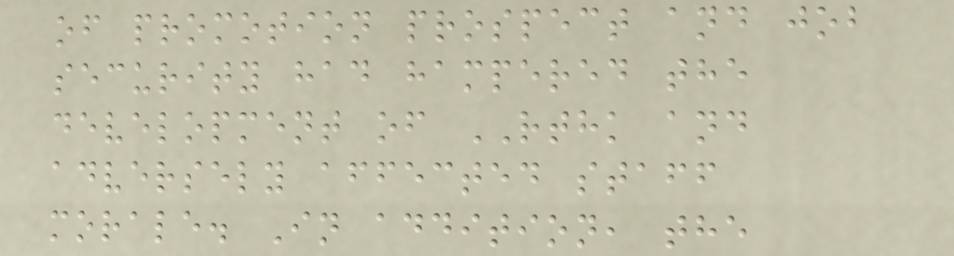of promotion prospect and job
security had hampered the
development of RTHK and
adversely affected staff
morale. In addition, the
